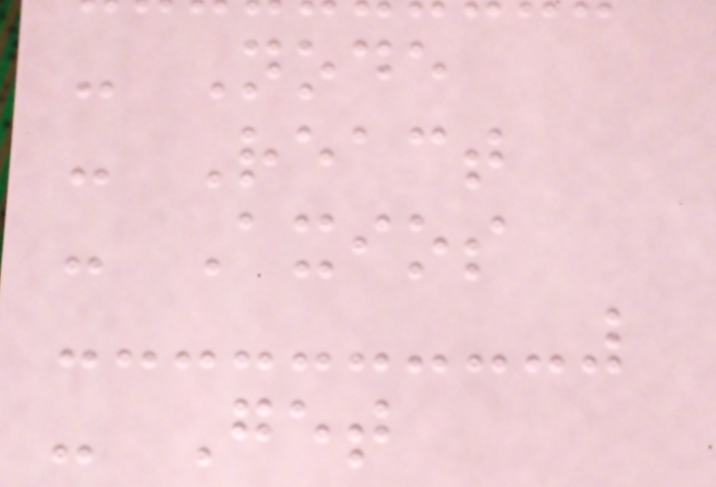- Node
- React
- Axios
- Get
